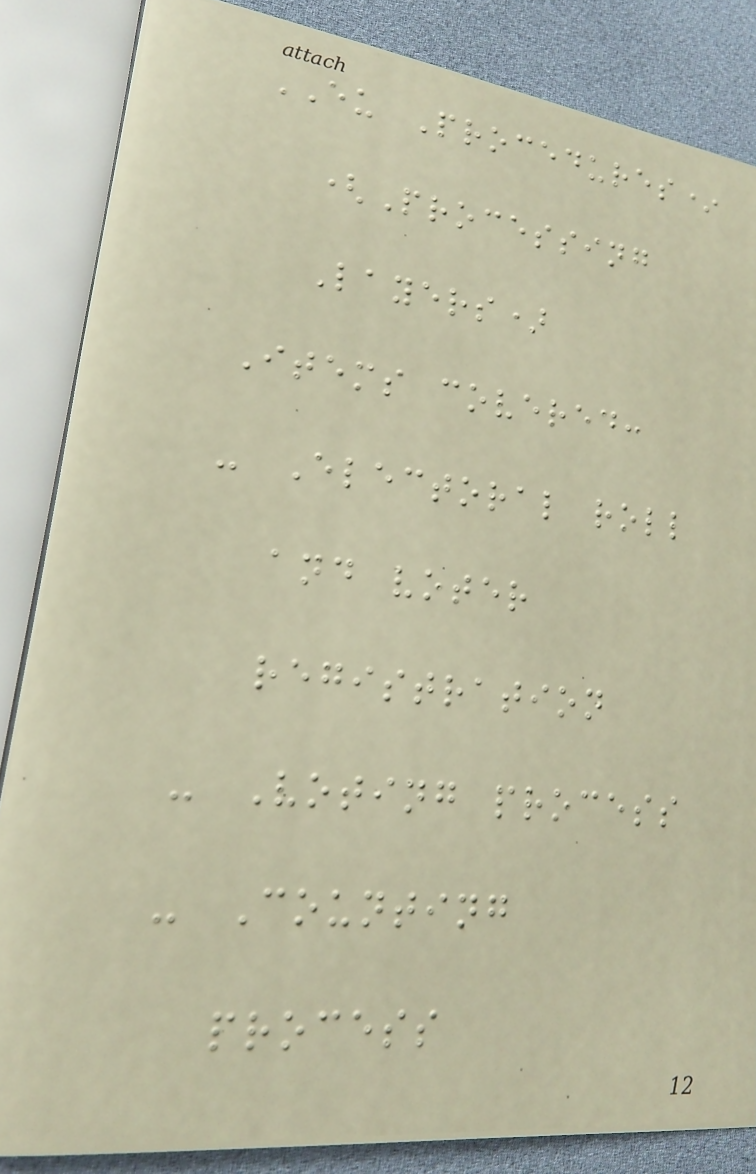EU Procedures*
(Processing
Layers)
Items covered:
- Electoral roll
and voter
registration
- Voting process
- Counting
process
